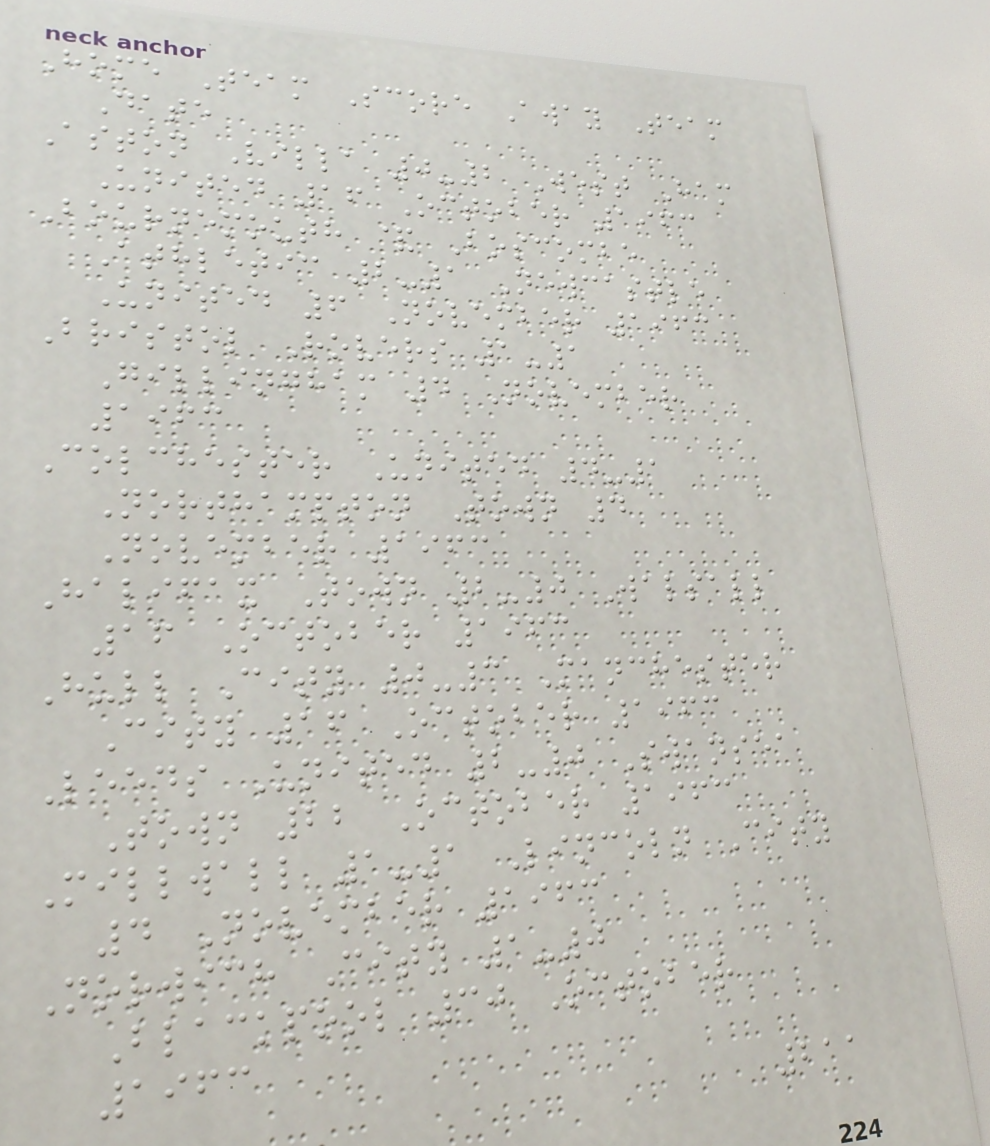Home Team Score Away Team
Date
Aston Villa 0-2 West Ham
United 16 October 1963
Bournemouth & Boscombe
Athletic 2-1 Newcastle
United 6 November 1963
Bristol Rovers 1-1
Gillingham 4 November
1963
Colchester United 4-1
Northampton Town 4
November 1963
Halifax Town 2-0 Walsall
16 October 1963
Hull City 0-3 Manchester
City 16 October 1963
Leeds United 2-0 Swansea
Town 22 October 1963
Millwall 1-1 Lincoln City
4 November 1963
Norwich City 1-0
Blackpool 30 October
1963
211
